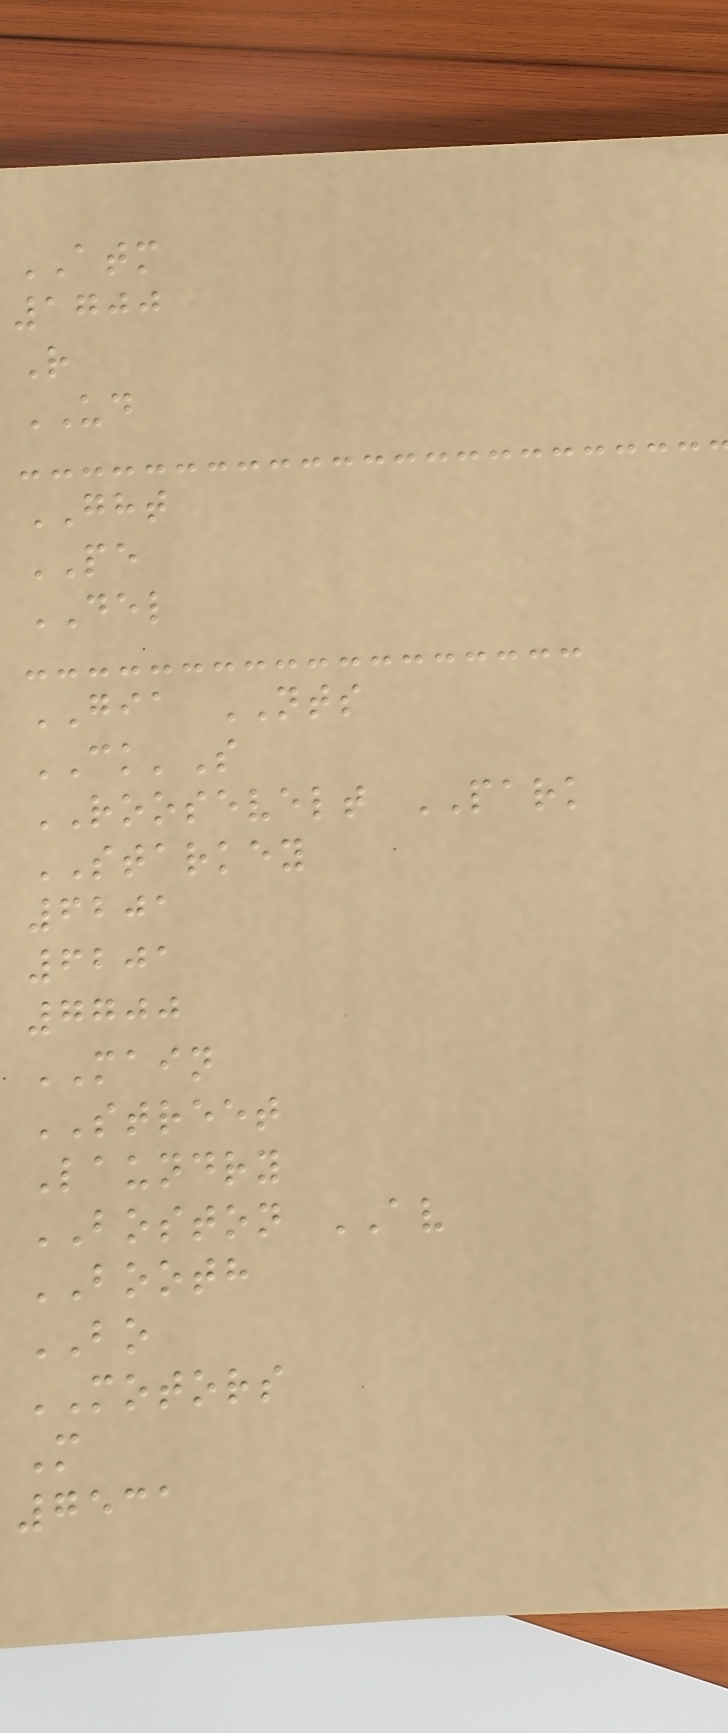ATM
1700
R
UD
GHT
PE
DEL
GIA NTS
CK'S
ROOSEVELT PARK
STARKEY
6201
6201
7700
MAIN
STREET
Laundry
BOSTON AV
BOOTH
BO
MOTORS
M
7531
